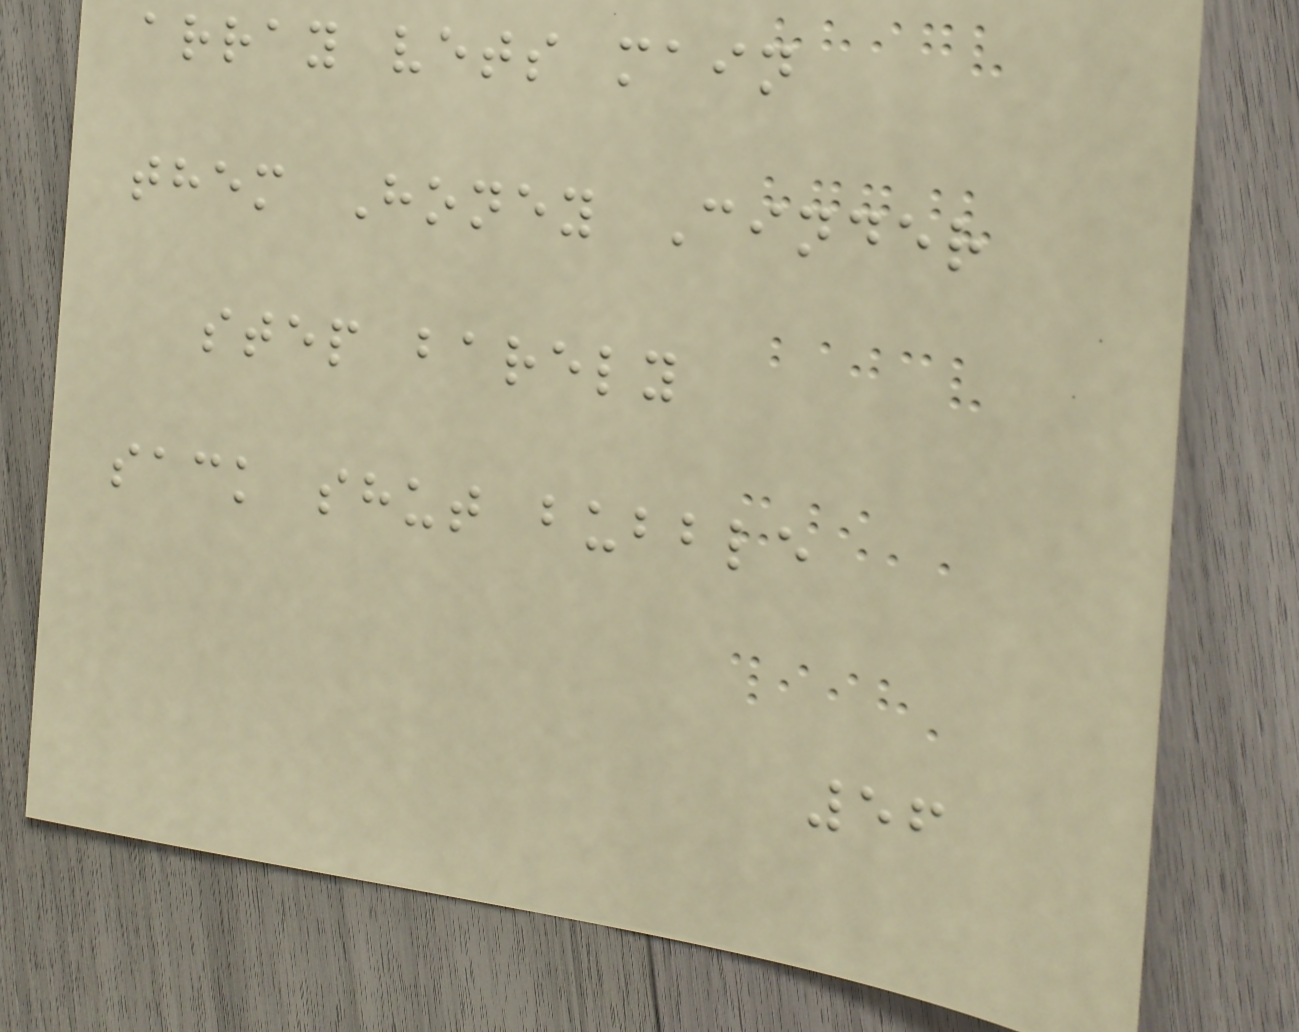array vets main
them Honey Cinder
step barely
sack shut bubble
56
